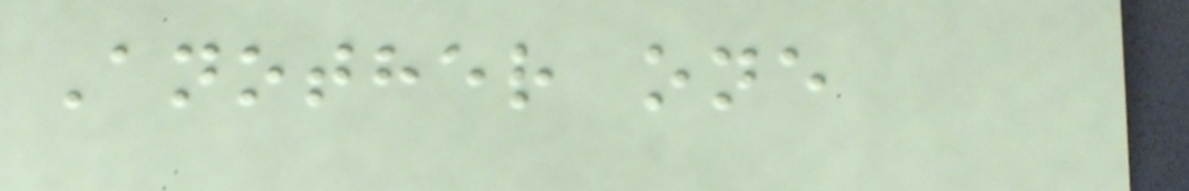Another one
